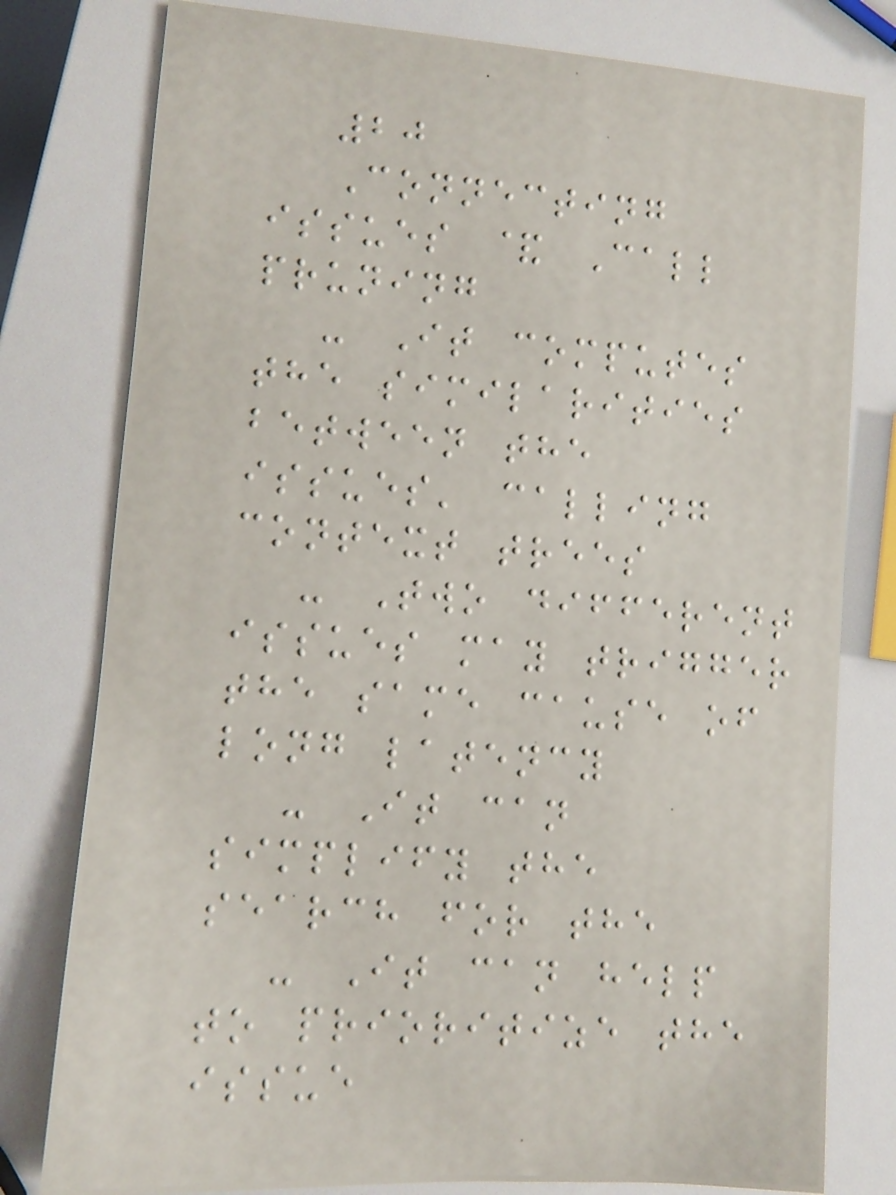20
Connecting
issues & Call
pruning
- It computes
the similarities
between the
issues' calling
context trees
- Two different
issues may trigger
the same cause of
long latency
- It can
simplify the
search for the
- It can help
to prioritize the
issue
